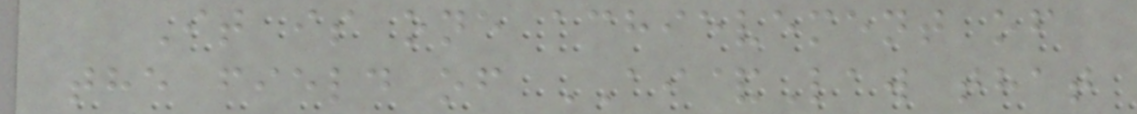It is one achievement of
the field of AI&Law that
